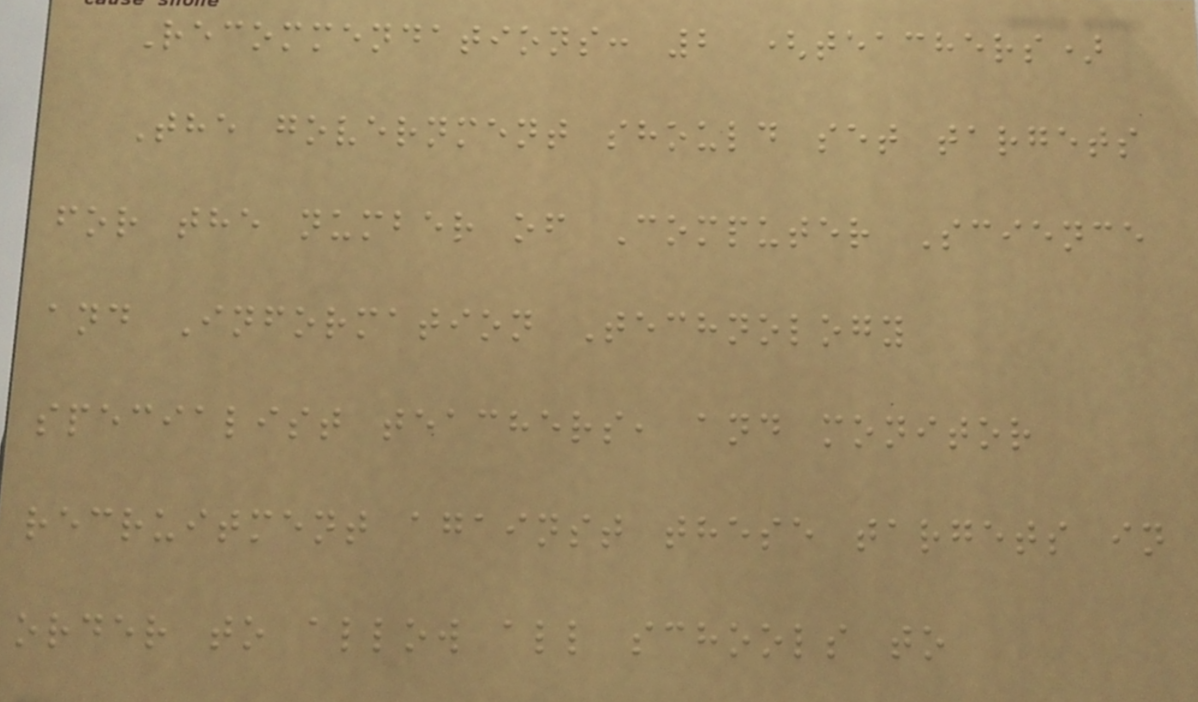Recommendations: 2 (teachers)
The government should set targets
for the number of Computer Science
and Information Technology
specialist teachers, and monitor
recruitment against these targets in
order to allow all schools to
